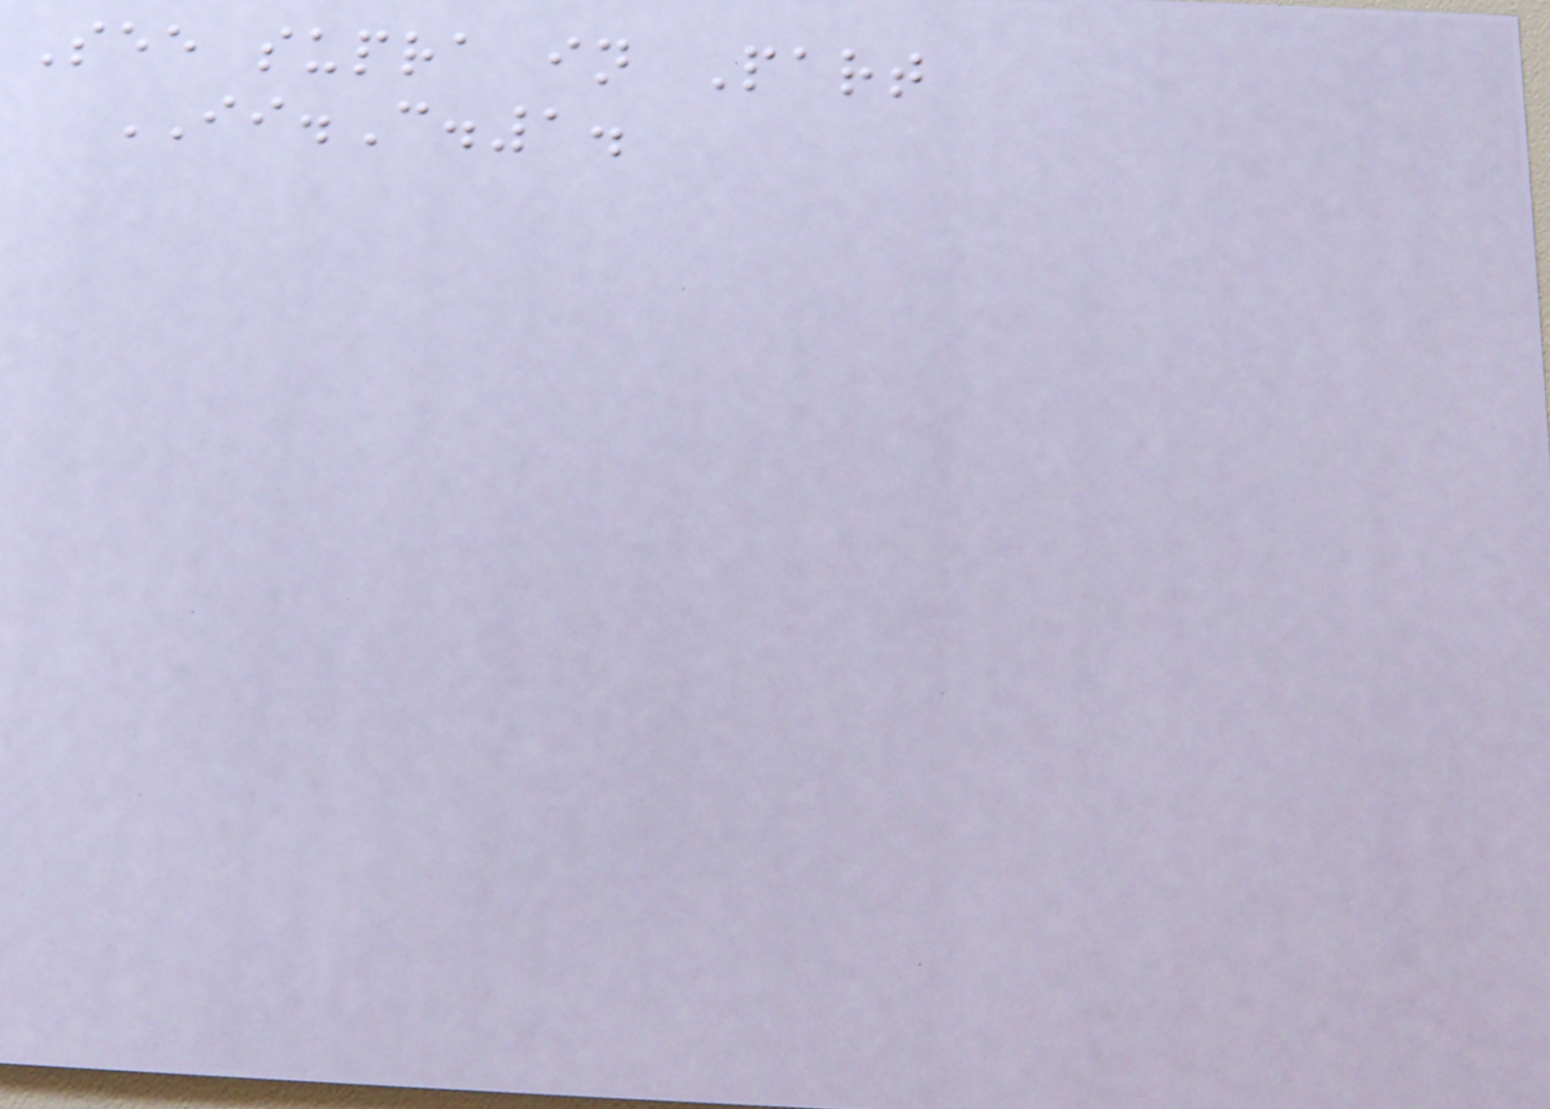See supra in Part
II.C.1.
